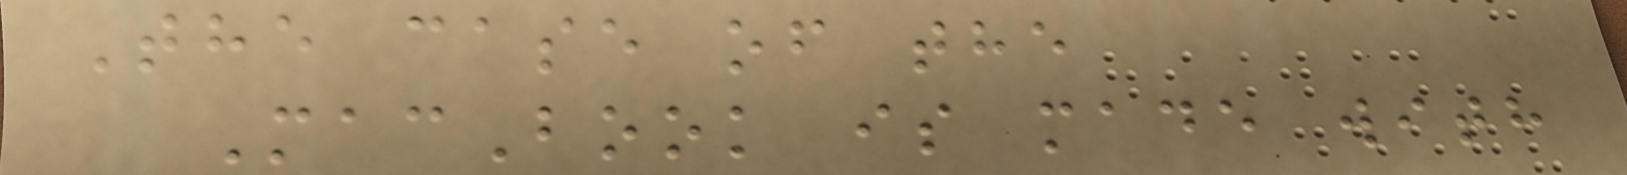The case of the
MacBook is made with
